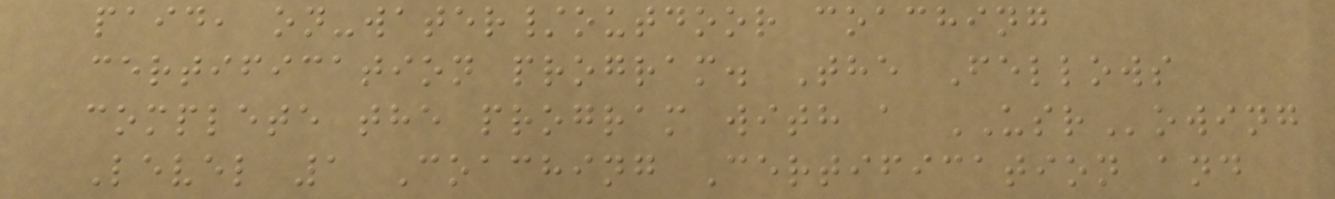paid, on-water/outdoor coaching
certification program. The Fellows
complete the program with a USRowing
Level 1 Coaching Certification and
